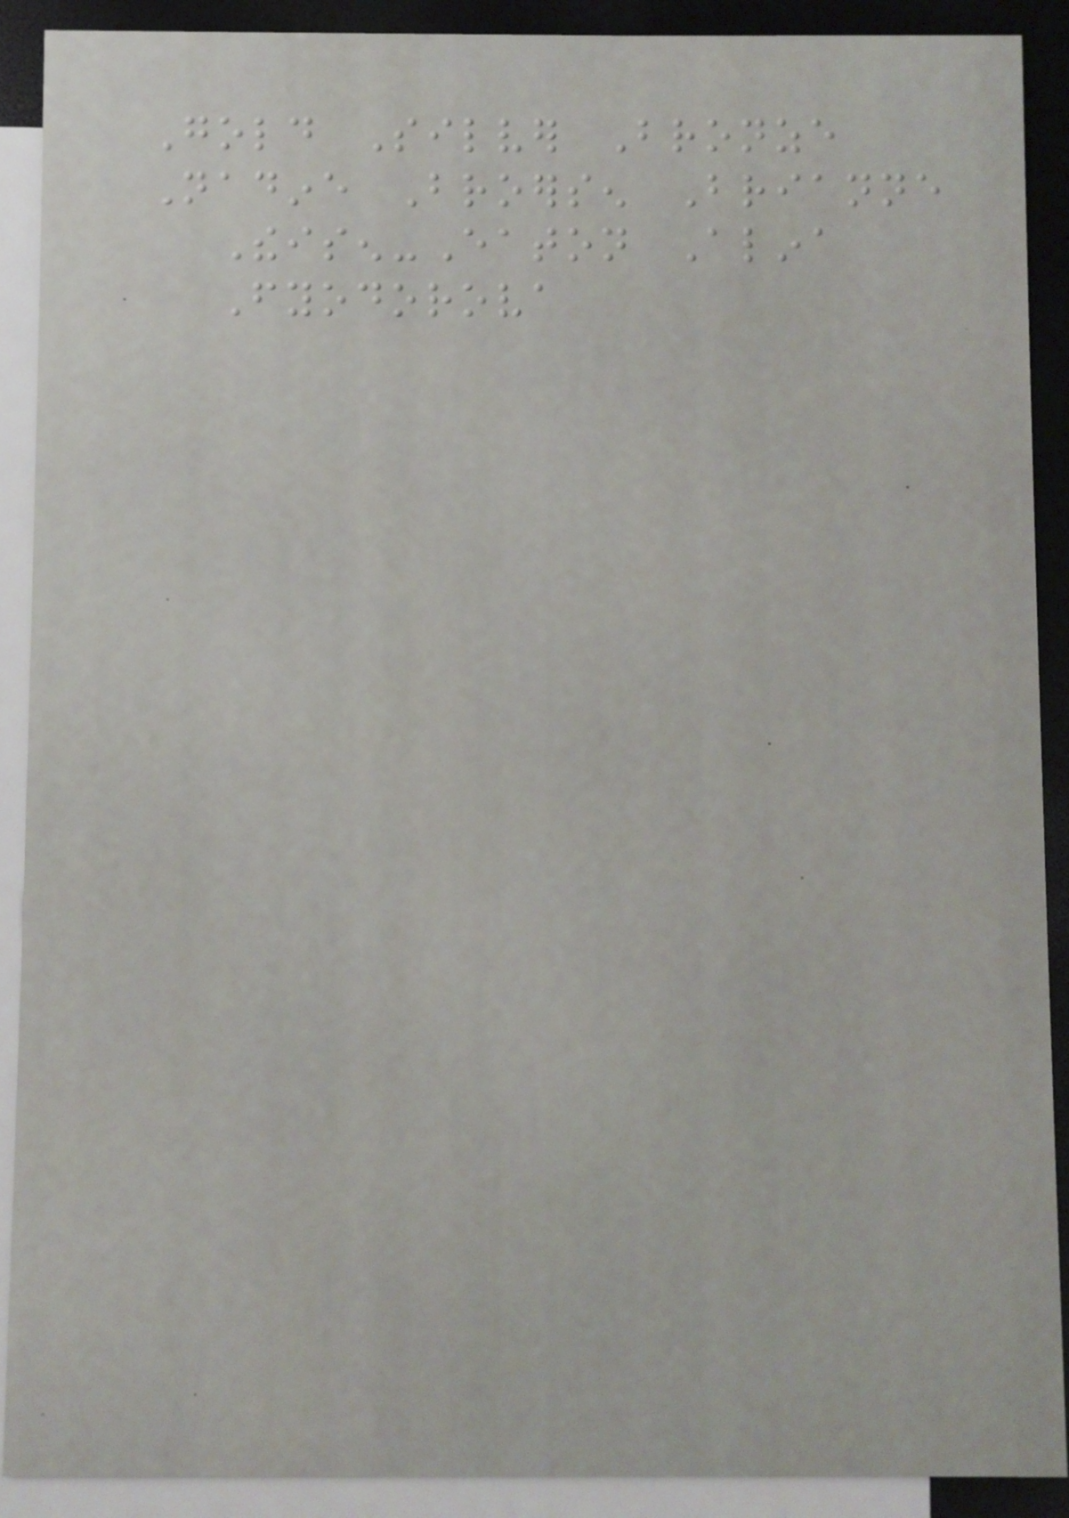Gold Silver Bronze
Nadine Broersen Brianne
Theisen-Eaton Alina
Fyodorova
